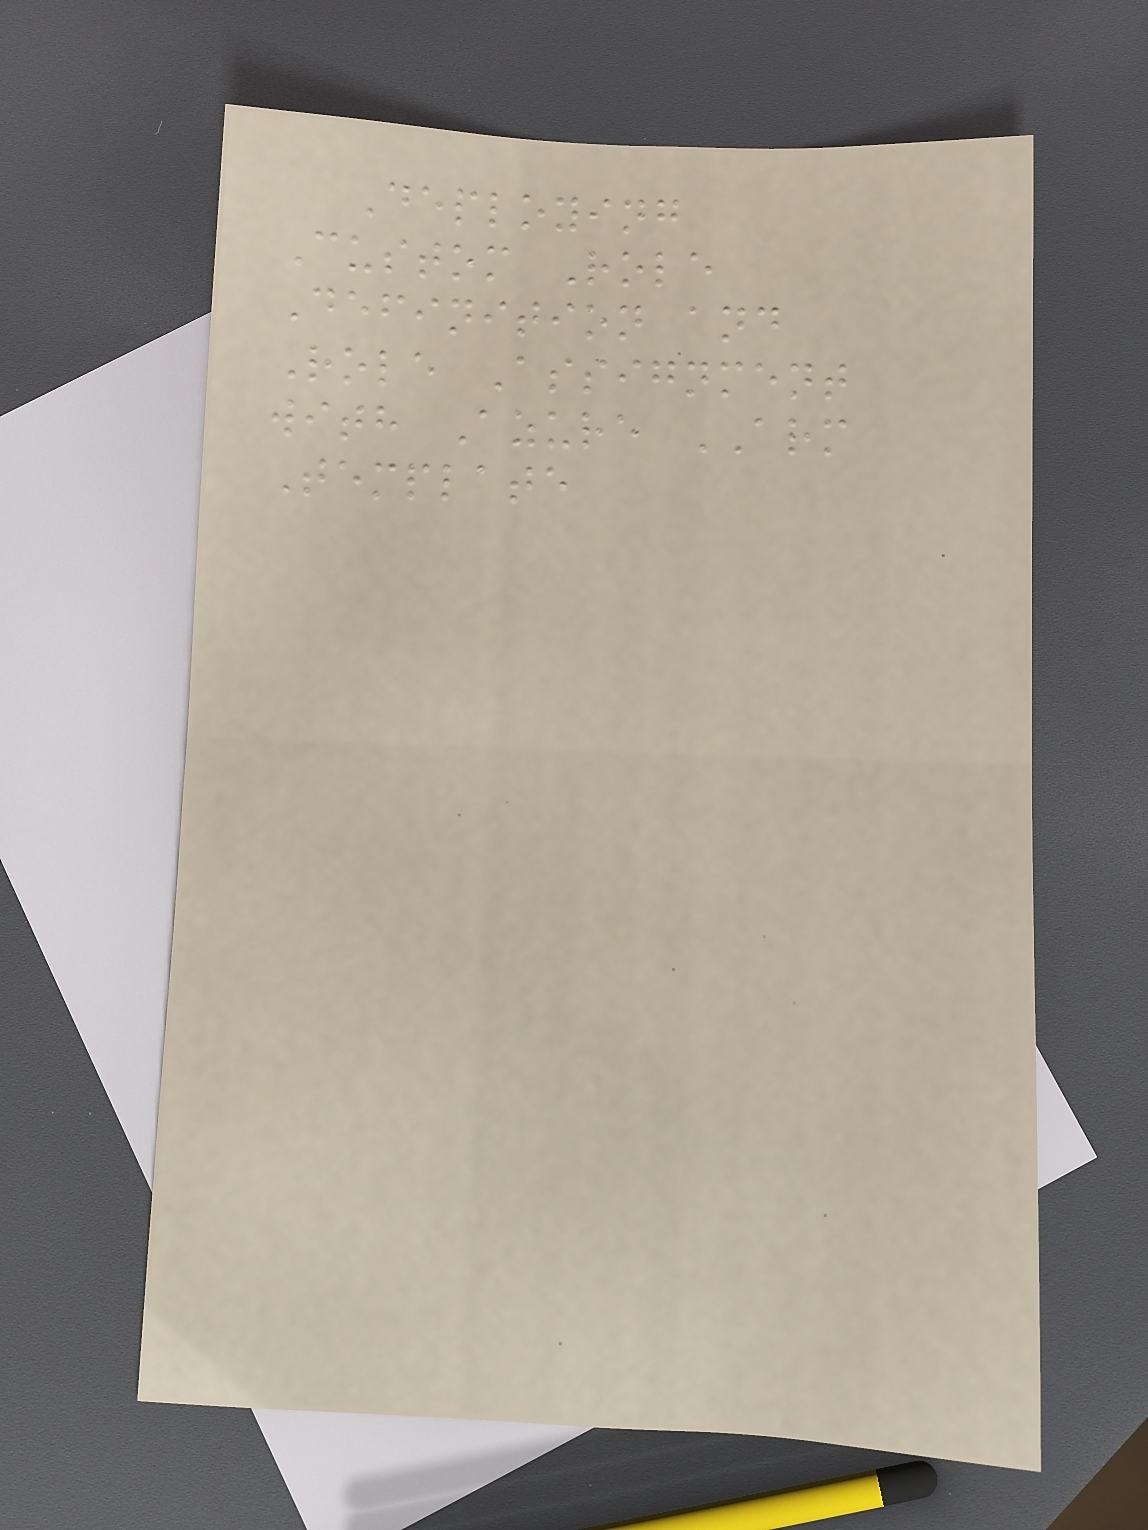Deploying
Custom Role
Definition and
Role Assignment
with Azure ARM
Template
